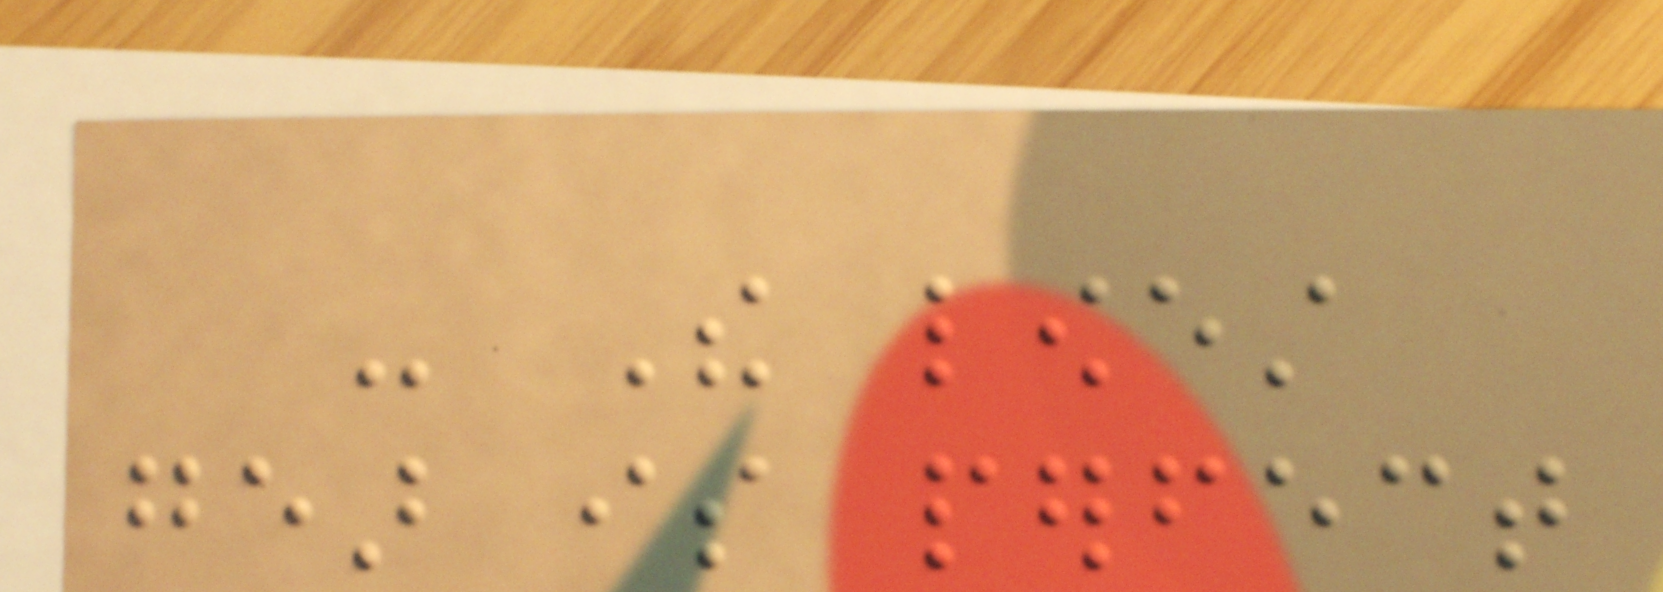- The lowest
gear is perfect
